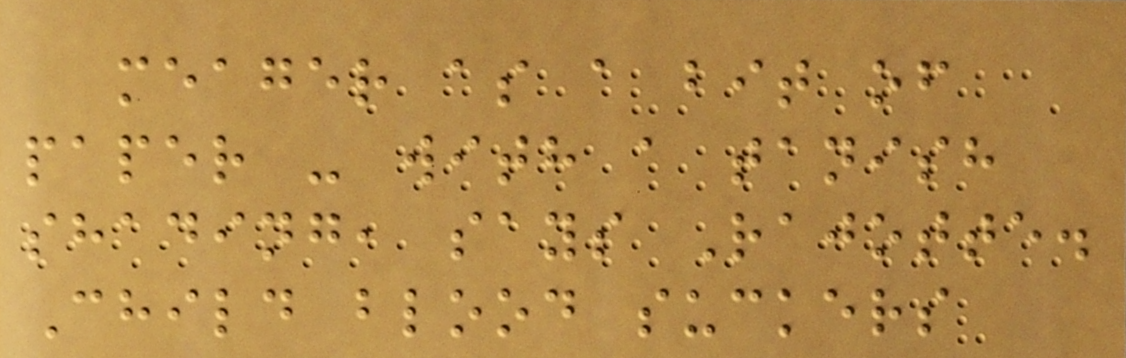meager as a bit of
paper - with a tanish
shading, says Rajotte.
Child blood suckers
